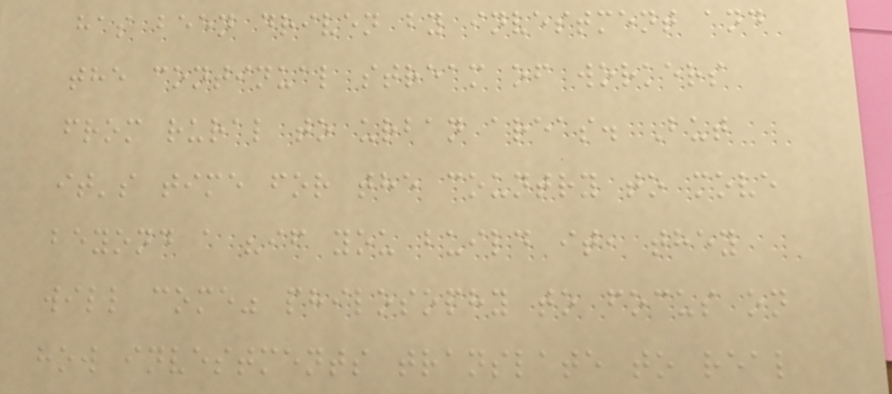has been driven by investment and
the continual stream of workers
from rural to urban areas. But
it's time for the country to move
beyond a "if you build it, they
will come" philosophy to focus on
how investments translate to real
